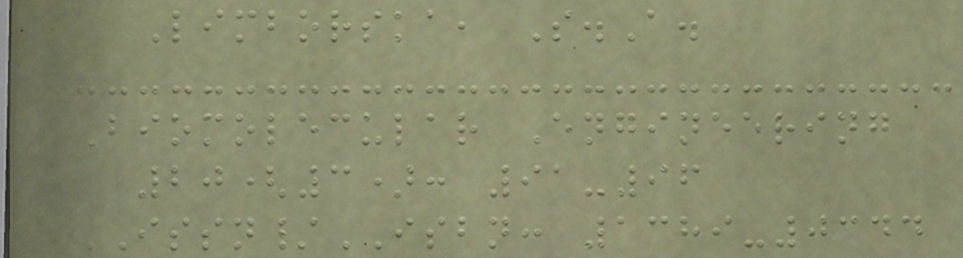Limborska, S.A.
Biomolecular Engineering
20(3): 91-96
ISSN/ISBN: 1389-0344
